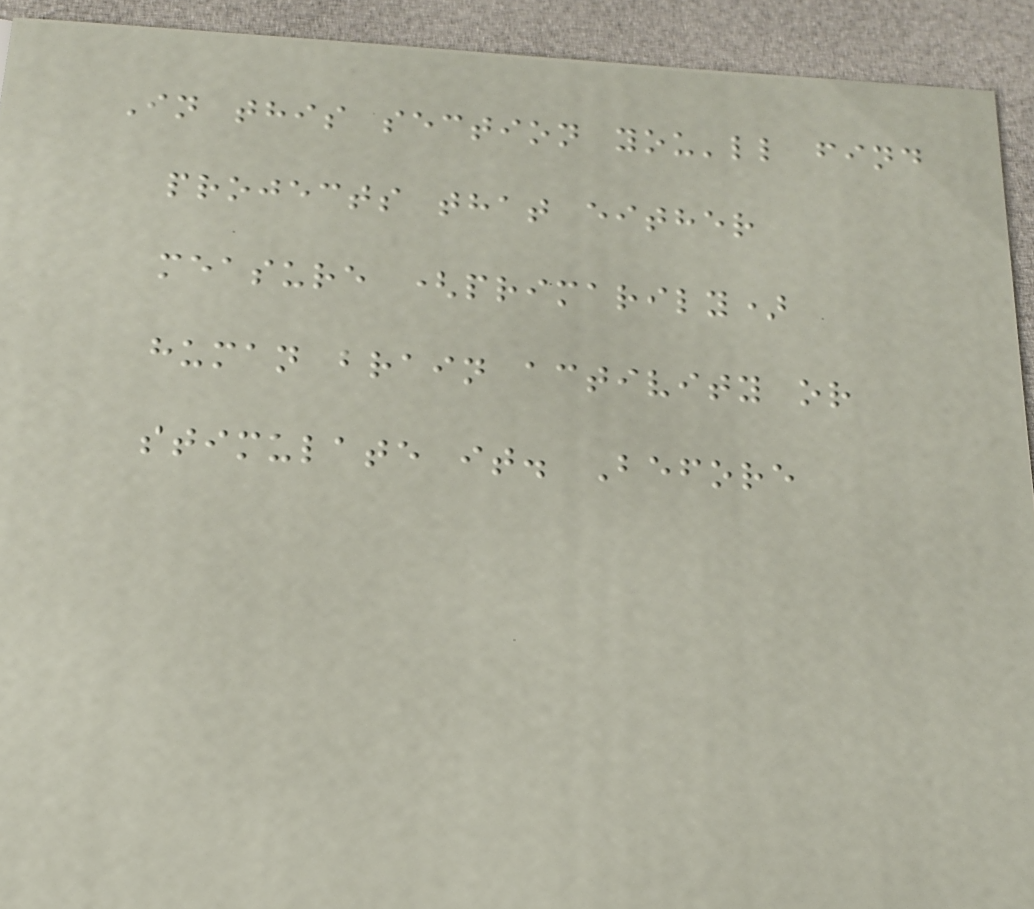In this section you'll find
projects that either
measure (primarily)
human brain activity or
stimulate it. Before
